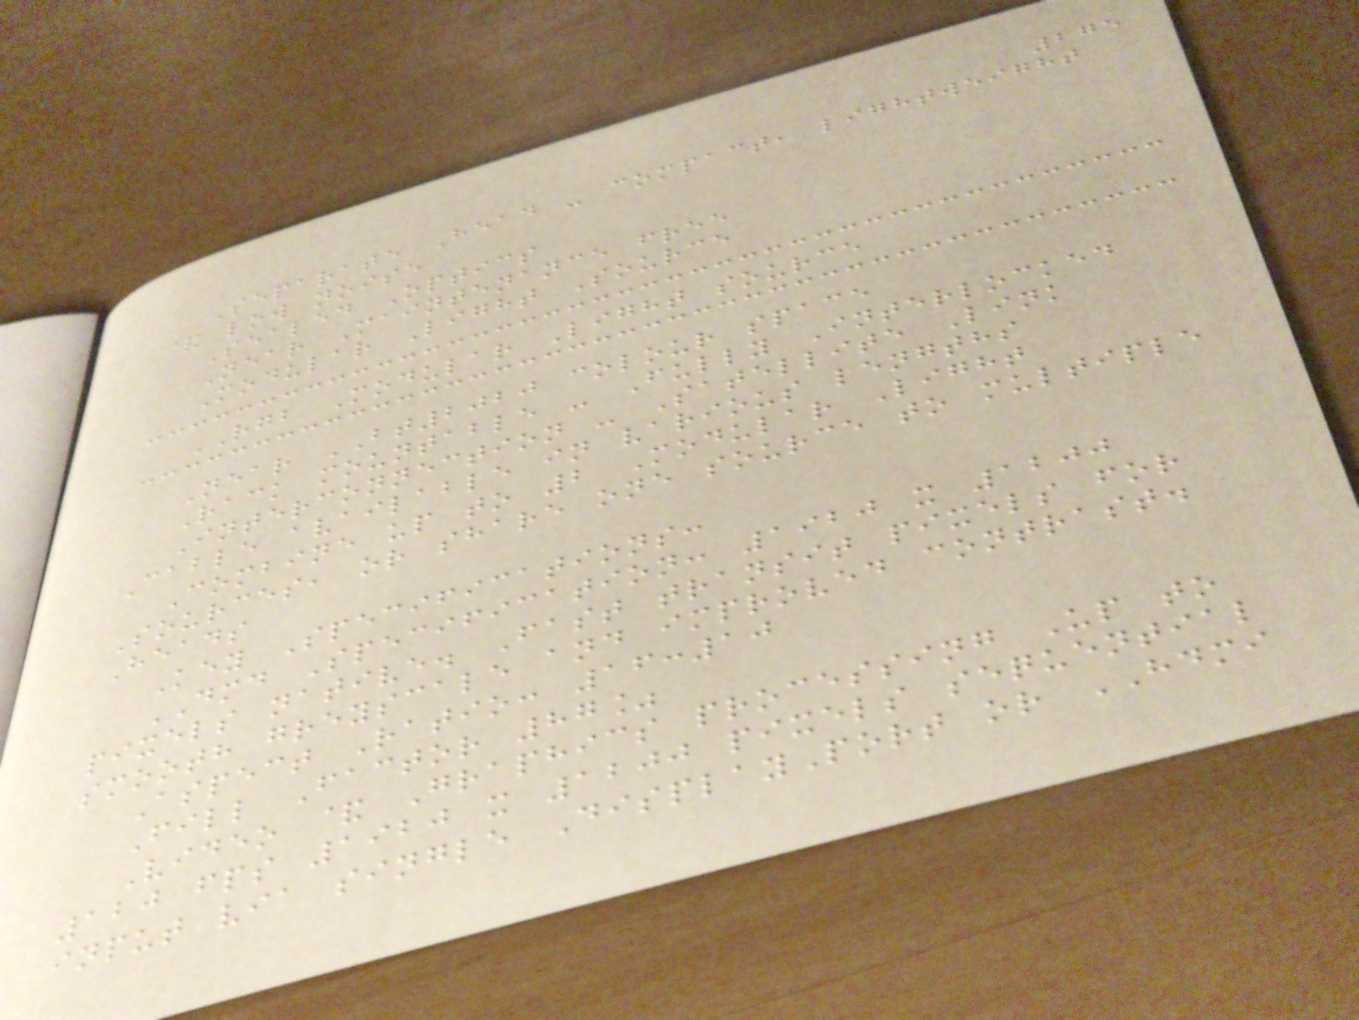275
Separate Head - compact, lightweight
& low noise
Sealed Optics
Near Maintenance free
Modular Light Source
RGB Modular Light source
Near BT2020 colour space
Rack mountable - Fully Interlocked
Interconnection - Satellite Link
Cable available in various lengths
Combine up to 2 Modular Light
Sources, or share one source to multiple
Heads
Key Specifications:
DMD Specification: 1920 x 1200
pixels native. Fast transit pixels for
smooth greyscale and improved contrast.
Aspect Ratio: 16:10
Fill Factor 87%
Video & Graphics processing Up to
120 fps 1920 x 1200 pixels sequential
input via single DisplayPort or HDMI
